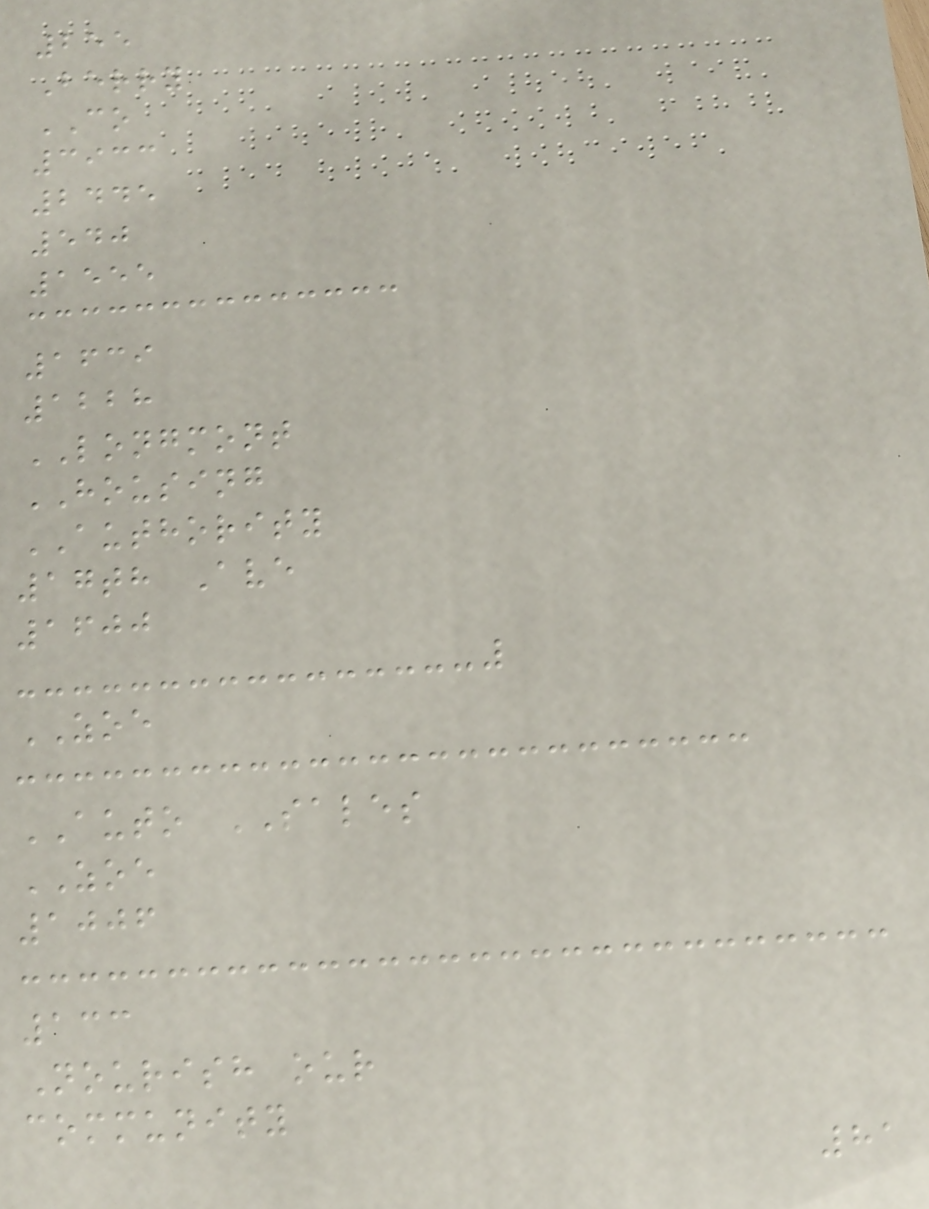255
Berry
CO
3933
2445
540
1555
1639
1228
LONGMONT
HOUSING
AUTHORITY
17th Ave
1600
ZOE
AUTO SALES
ZOE
1006
133
Nourish our
community
81
